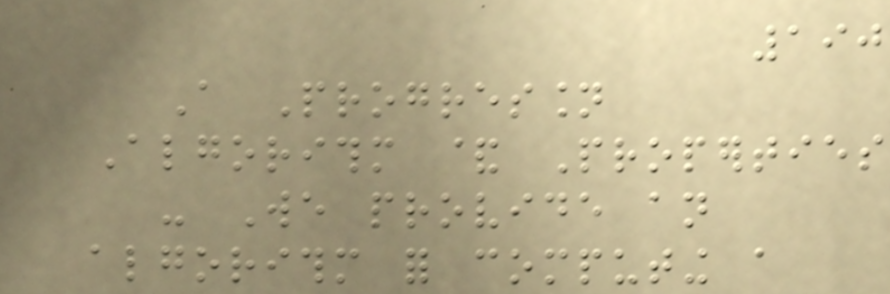190
A Progression
Algorithm & Properties
- We provide an
algorithm for computing a
